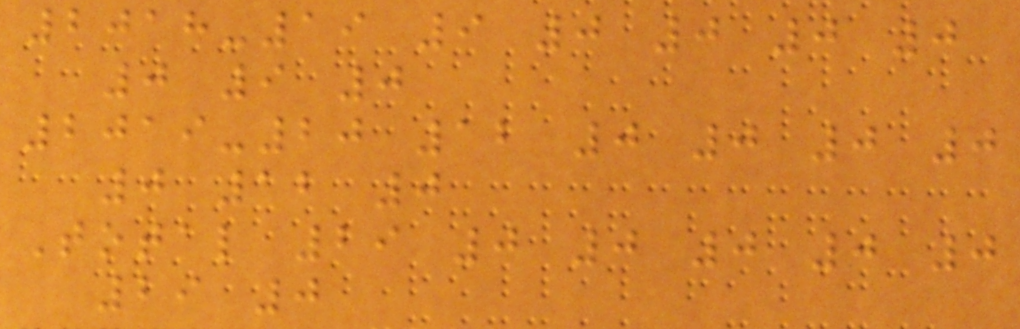2018-19 9 0 0 0 0
0 9 0
2019-20 12 0 0 0 0
0 12 0
Total 29 0 0 0 0 0
29 0
